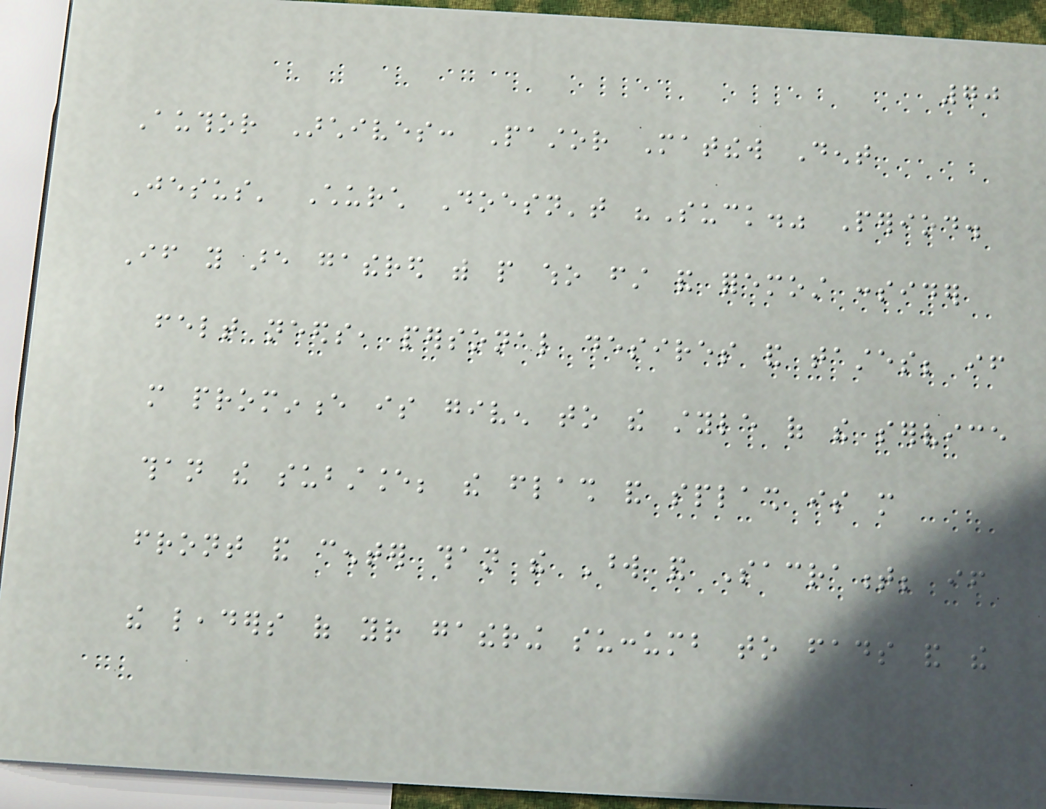70
Author Archives: Pastor Matthew Dent
Jesus' Church Doesn't "Suck." Period.
If you are gathered with people who first and foremost consider
felt needs, personal desires and tastes; if
more prominence is given to the style of the service
than the substance; the flash and splash is more
front and center than the Word and Sacrament; if
the leaders of your gathering succumb to fads and the
